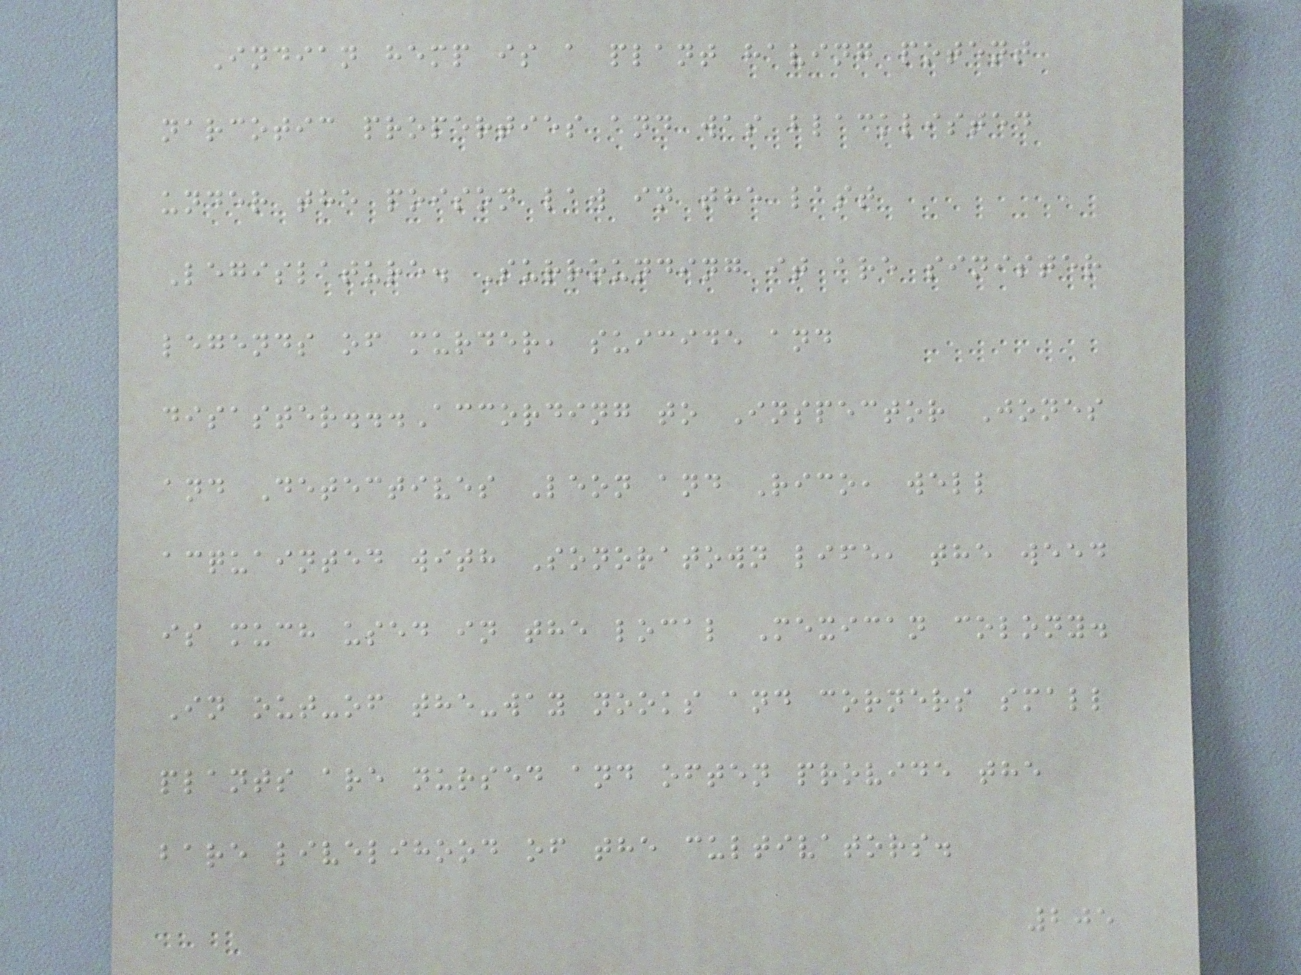Indian hemp is a plant having potent
narcotic properties and was blacklisted
under the poison law in the last
Legislature. Surrounding it are sinister
legends of murder, suicide and
disaster...According to Inspector Jones
and Detectives Leon and Rico, well
acquainted with Sonoratown life, the weed
is much used in the local Mexican colony.
In out-of the-way nooks and corners small
plants are nursed and often provide the
bare livelihood of the cultivators.
205
